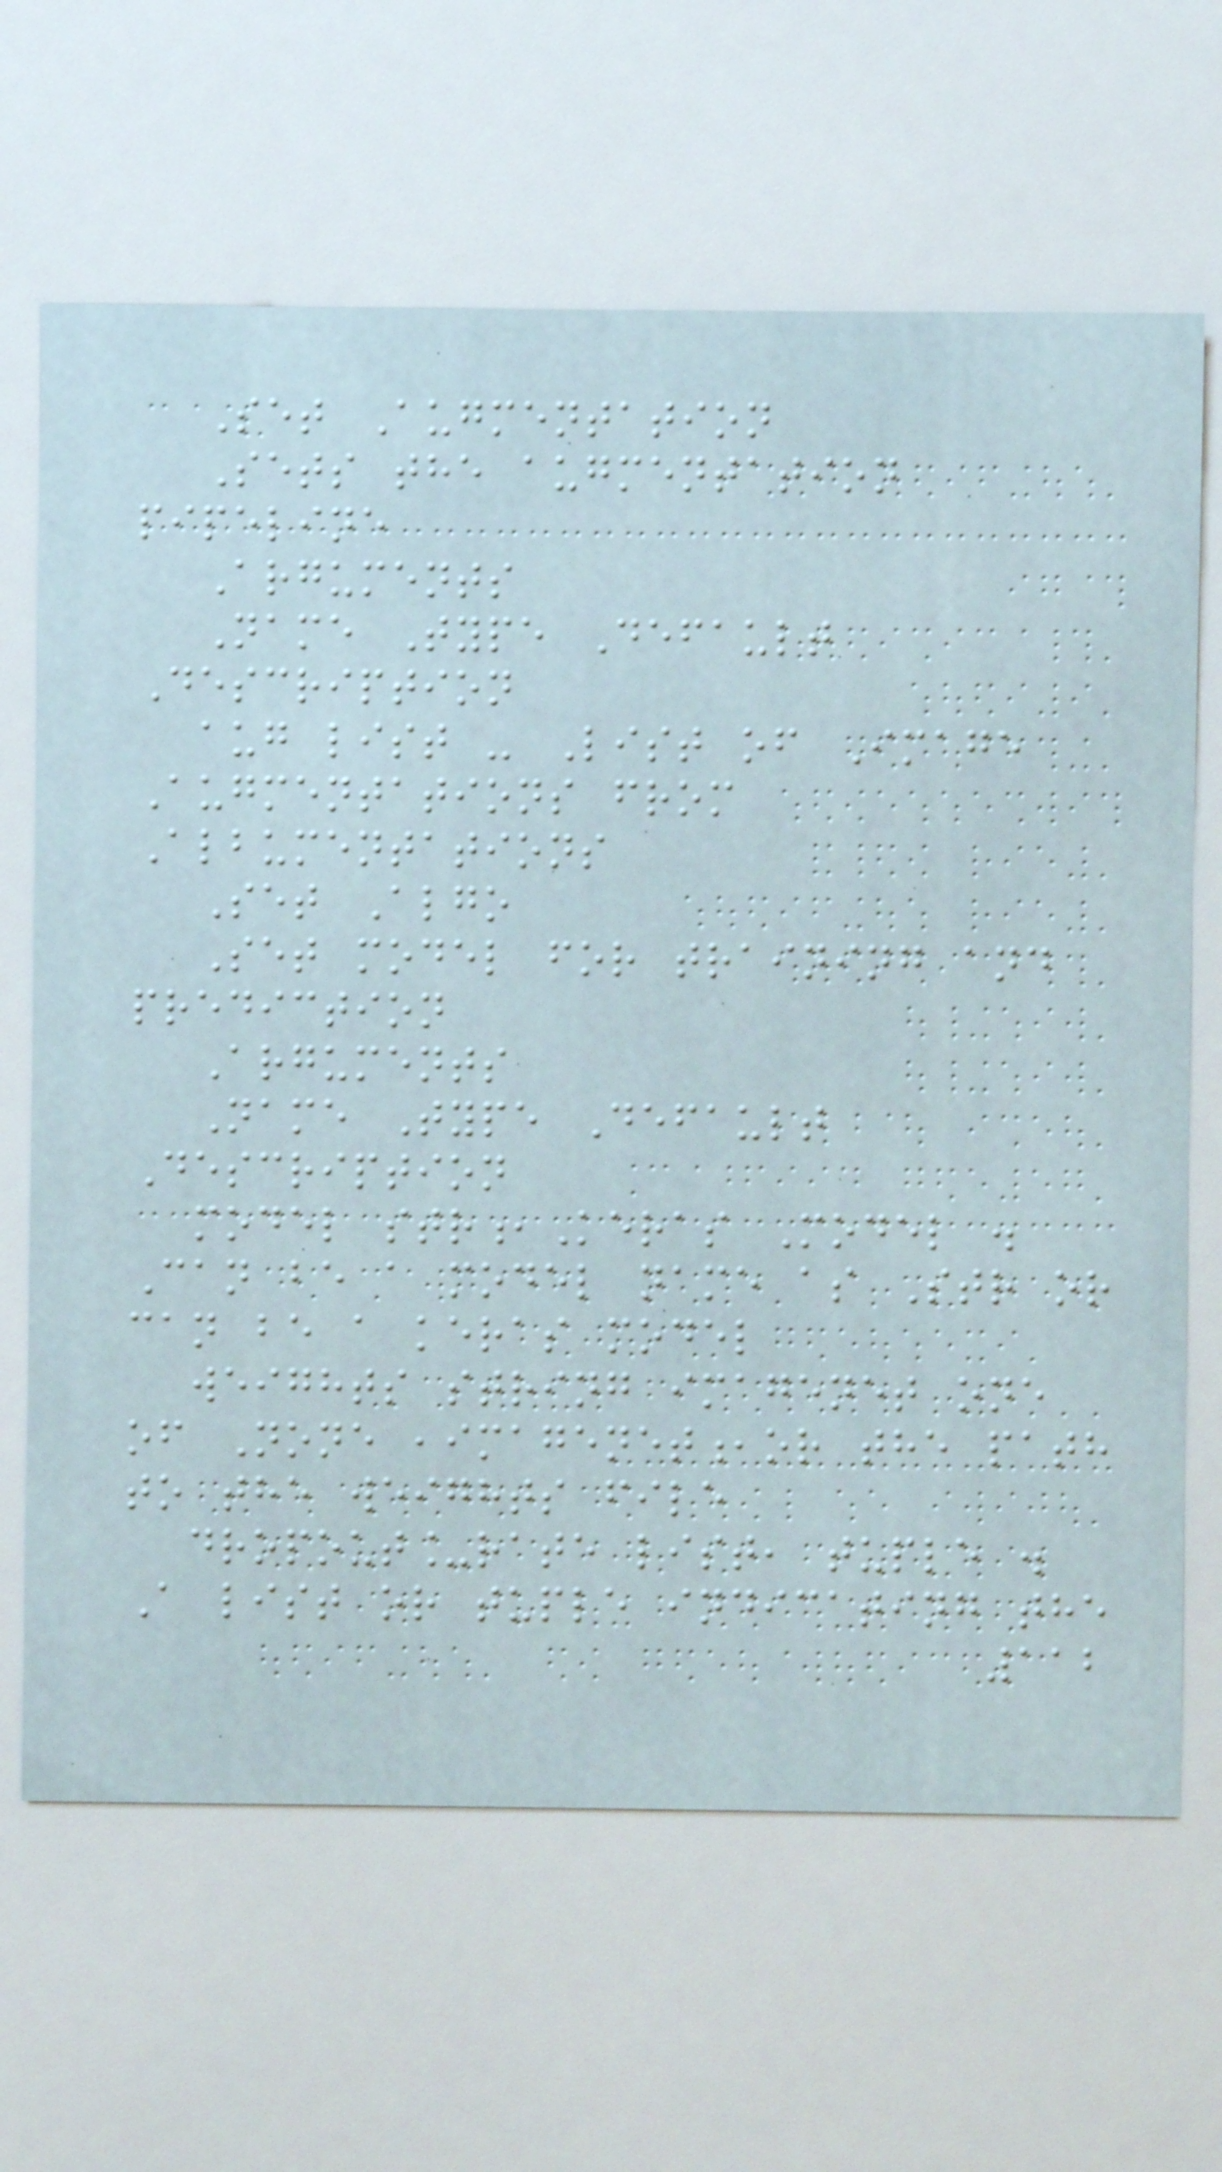Set Augmentation
Sets the augmentation
pipeline
Arguments
Name Type Default
Description
aug list - List of Image
Augmentations from
Albumentations
Set Algo
Set model for training and
prediction
Arguments
Name Type Default
Description
model str,Keras Model .
Can be a model name as Str or
can be a keras model
weights string imagenet one
of None ,imagenet,or the path
to the weights file
dropout_rate list, tuple .
A list or tuple indicating the
112
